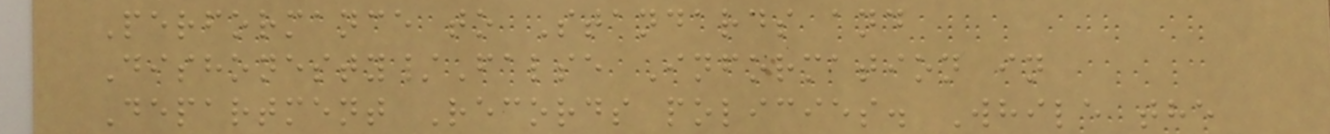Performance to Standards and
Dishonesty/False Information in
Department Records policies. While the
